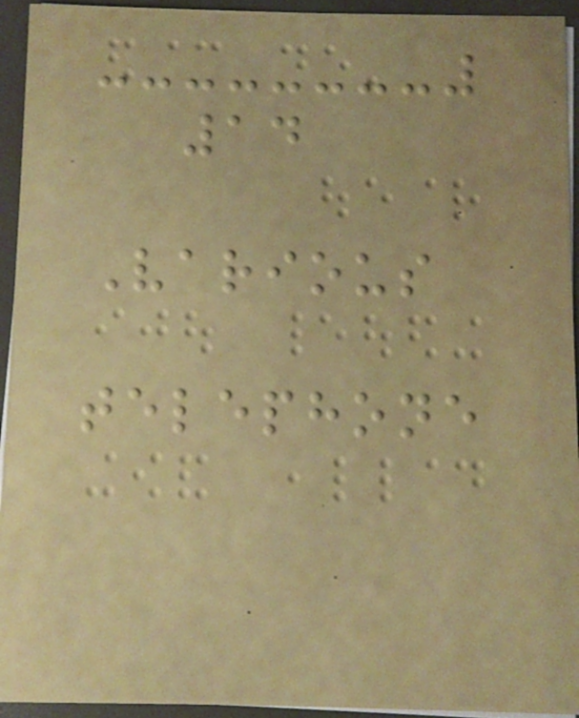14
Various
telephone
